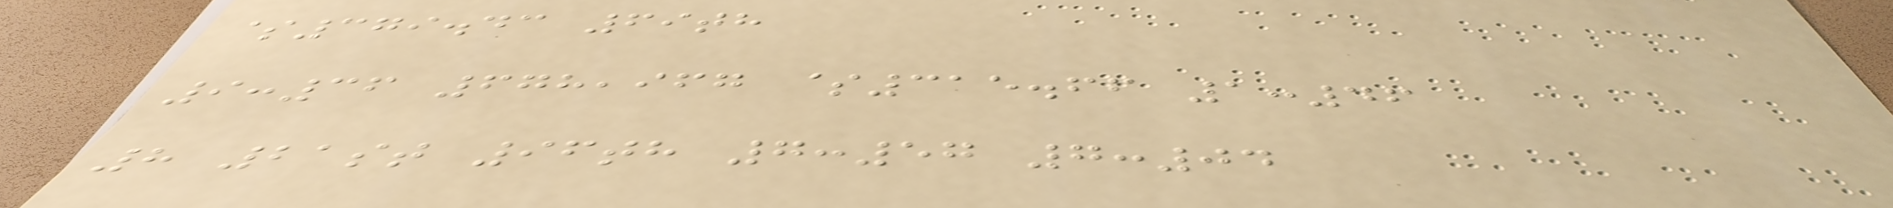$379.43 69th
9:36 678,967 $315.66 1:46
8 21st 96th 7:57 7:04
